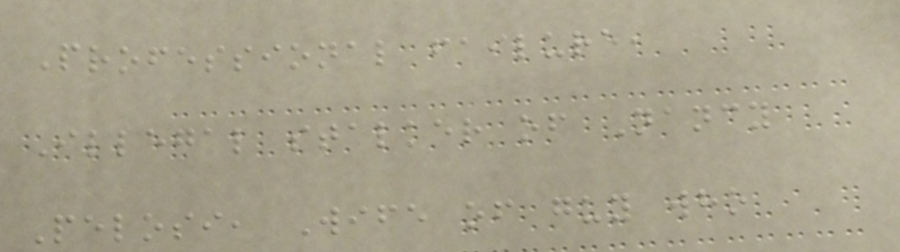Professional failure,
Illegal stalker of Nancy
Pelosi, Wife of guy who
